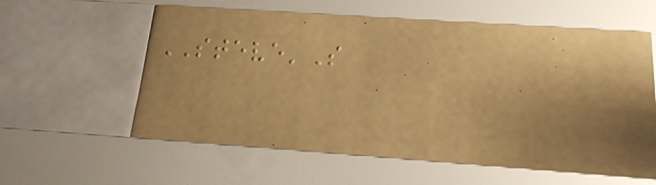STEVE'S
